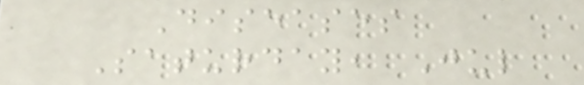Diseases
Saturday, Jul
